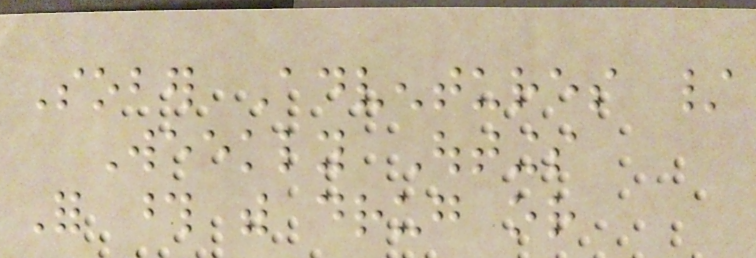Sober Adventures /
Weekly Outings
For those with drug or
